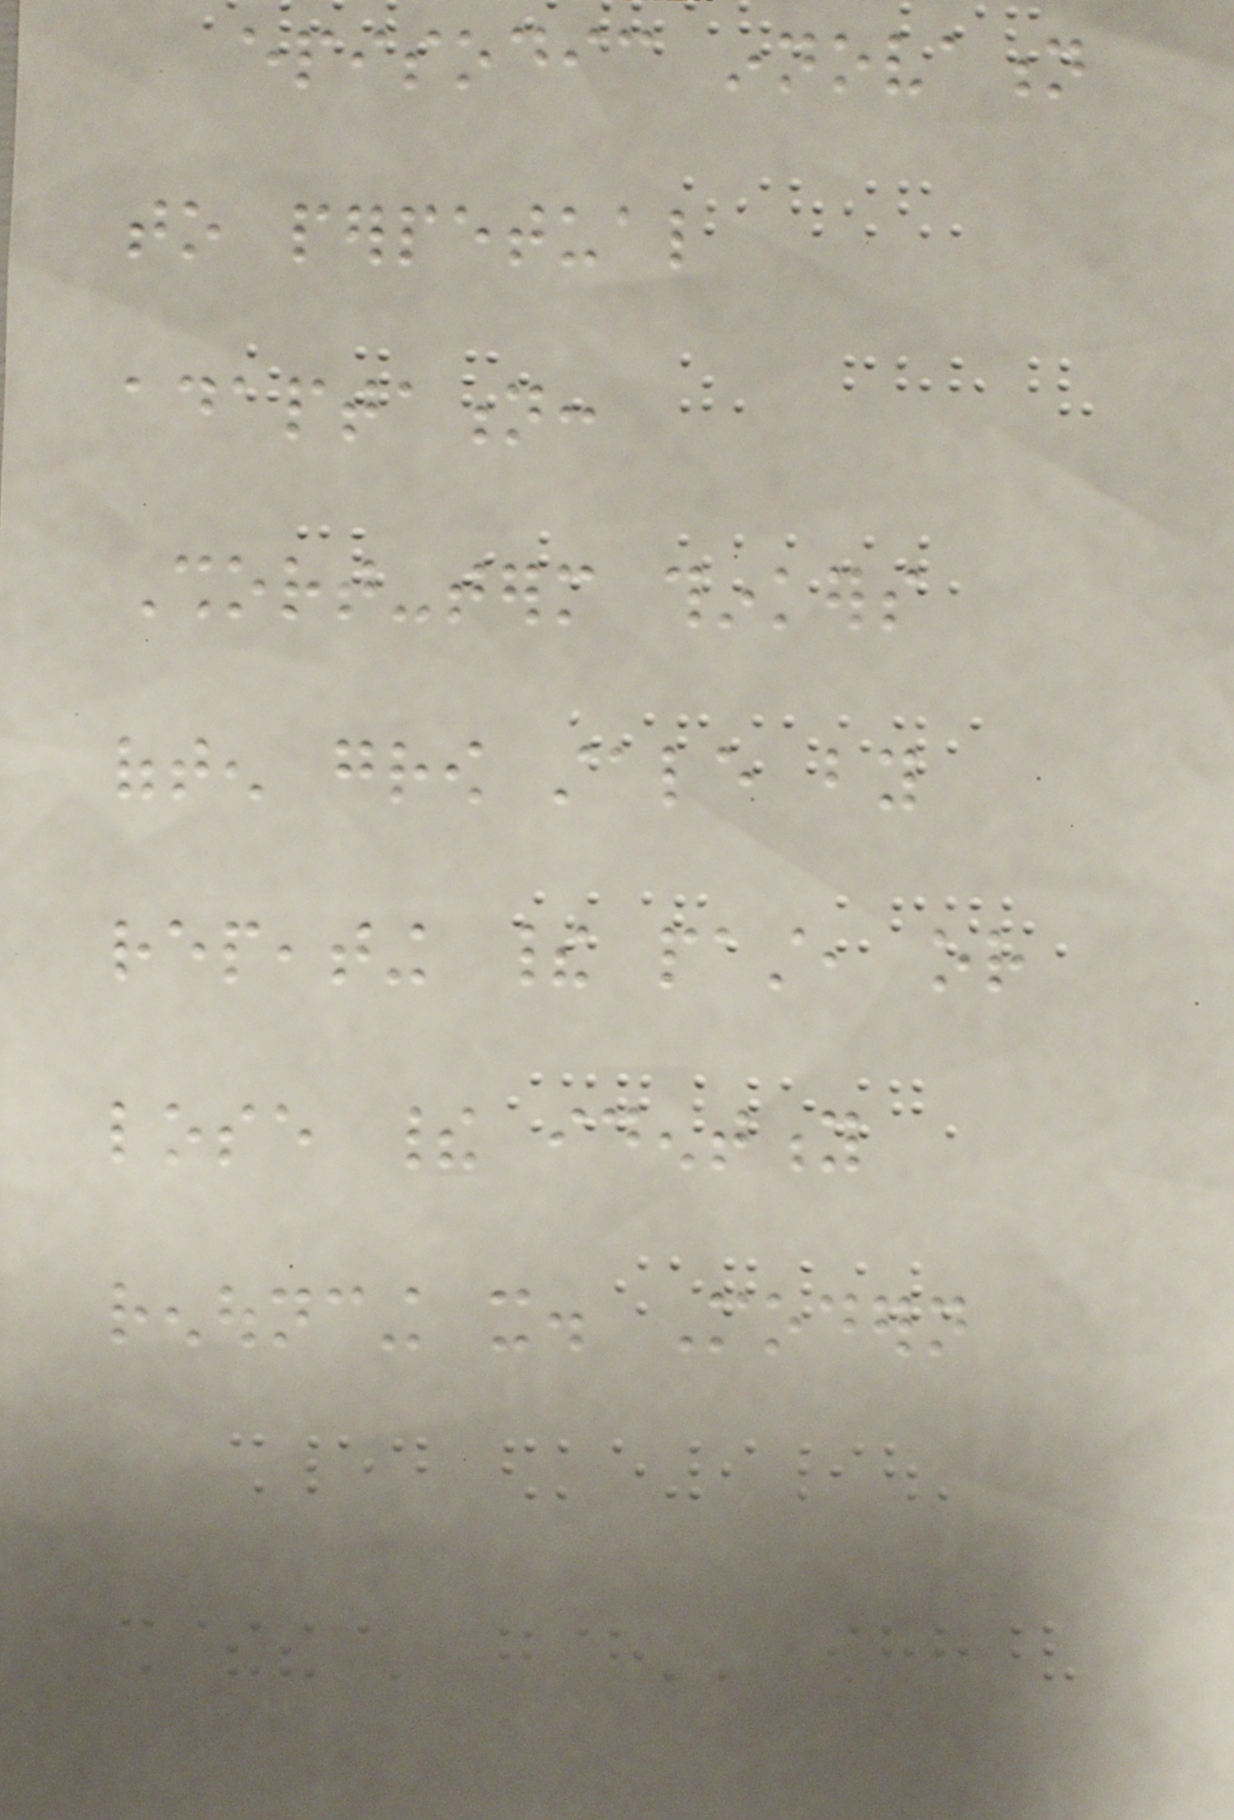episodic innovation
to perpetual
adaptation:
Short-term thinkers
often grow stale by
repeating their past, or
lose their identity
renouncing it. Modern
